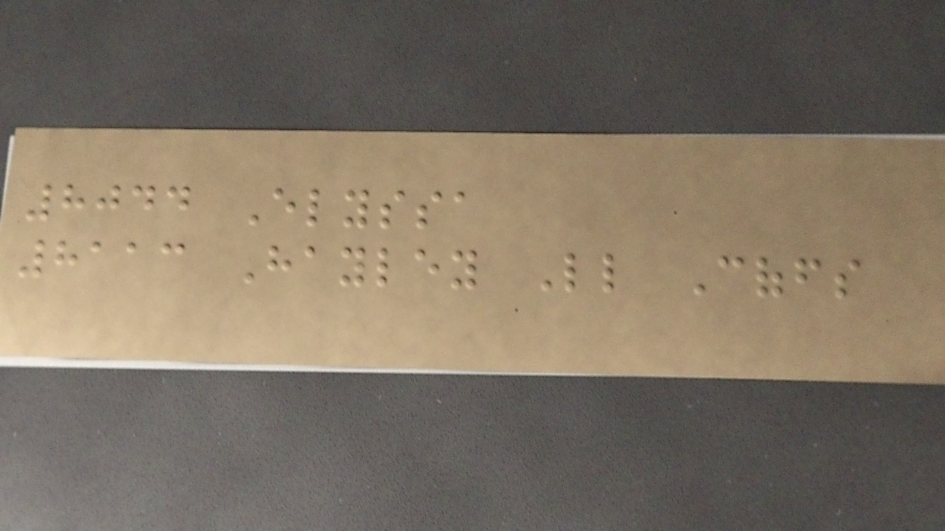8044 Elyssa
8113 Hayley Little Coffs
